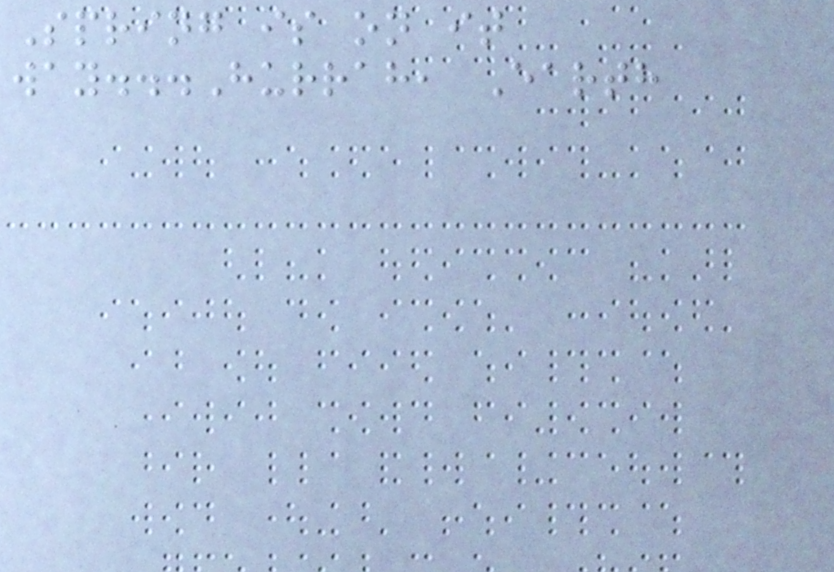Spring is on it
way...Hurrah, Earth
